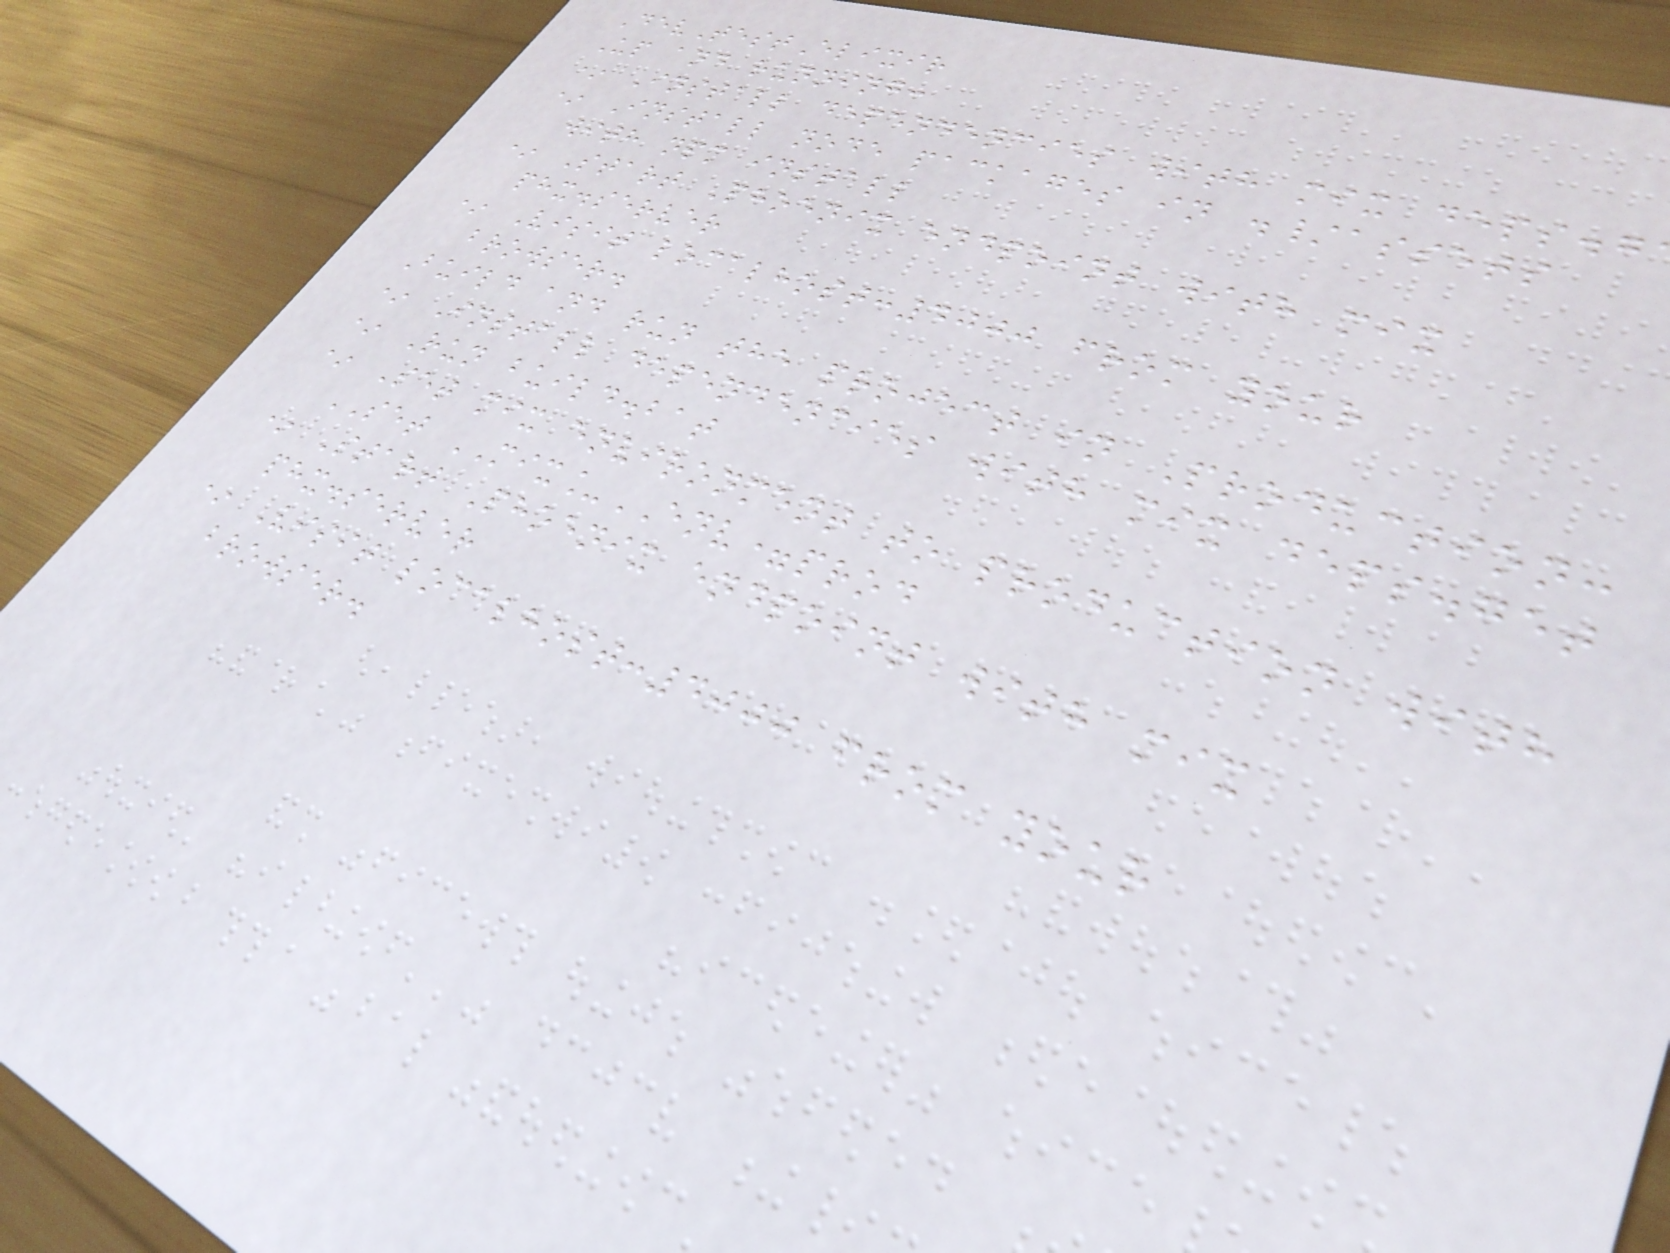DevTestElixir
Up and running:
* Install dependencies with mix deps.g
* Install node packages in ./assets
with npm install
* Start Phoenix endpoint with mix
phx.server
* Visit localhost:4000 from your
browser.
Build and run the project in Production:
* Install dependencies with mix deps.get
* Run build.bat
* Set mix environment to production with
SET MIX_ENV=prod
* Start Phoenix endpoint with mix
phx.server
* Visit localhost:4000 from your
browser.
